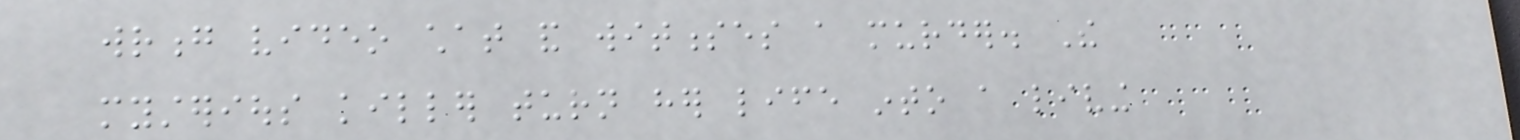wrong video chat and witnesses a murder. The
mysterious killer turn her life into a living
